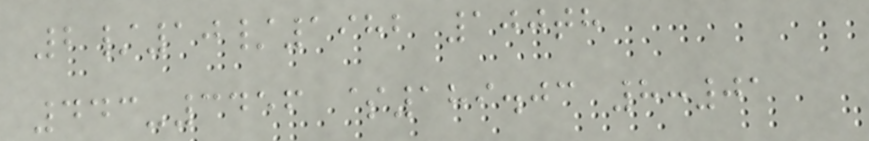2/10/1982 100th
443-3456 $189.03 8:01
